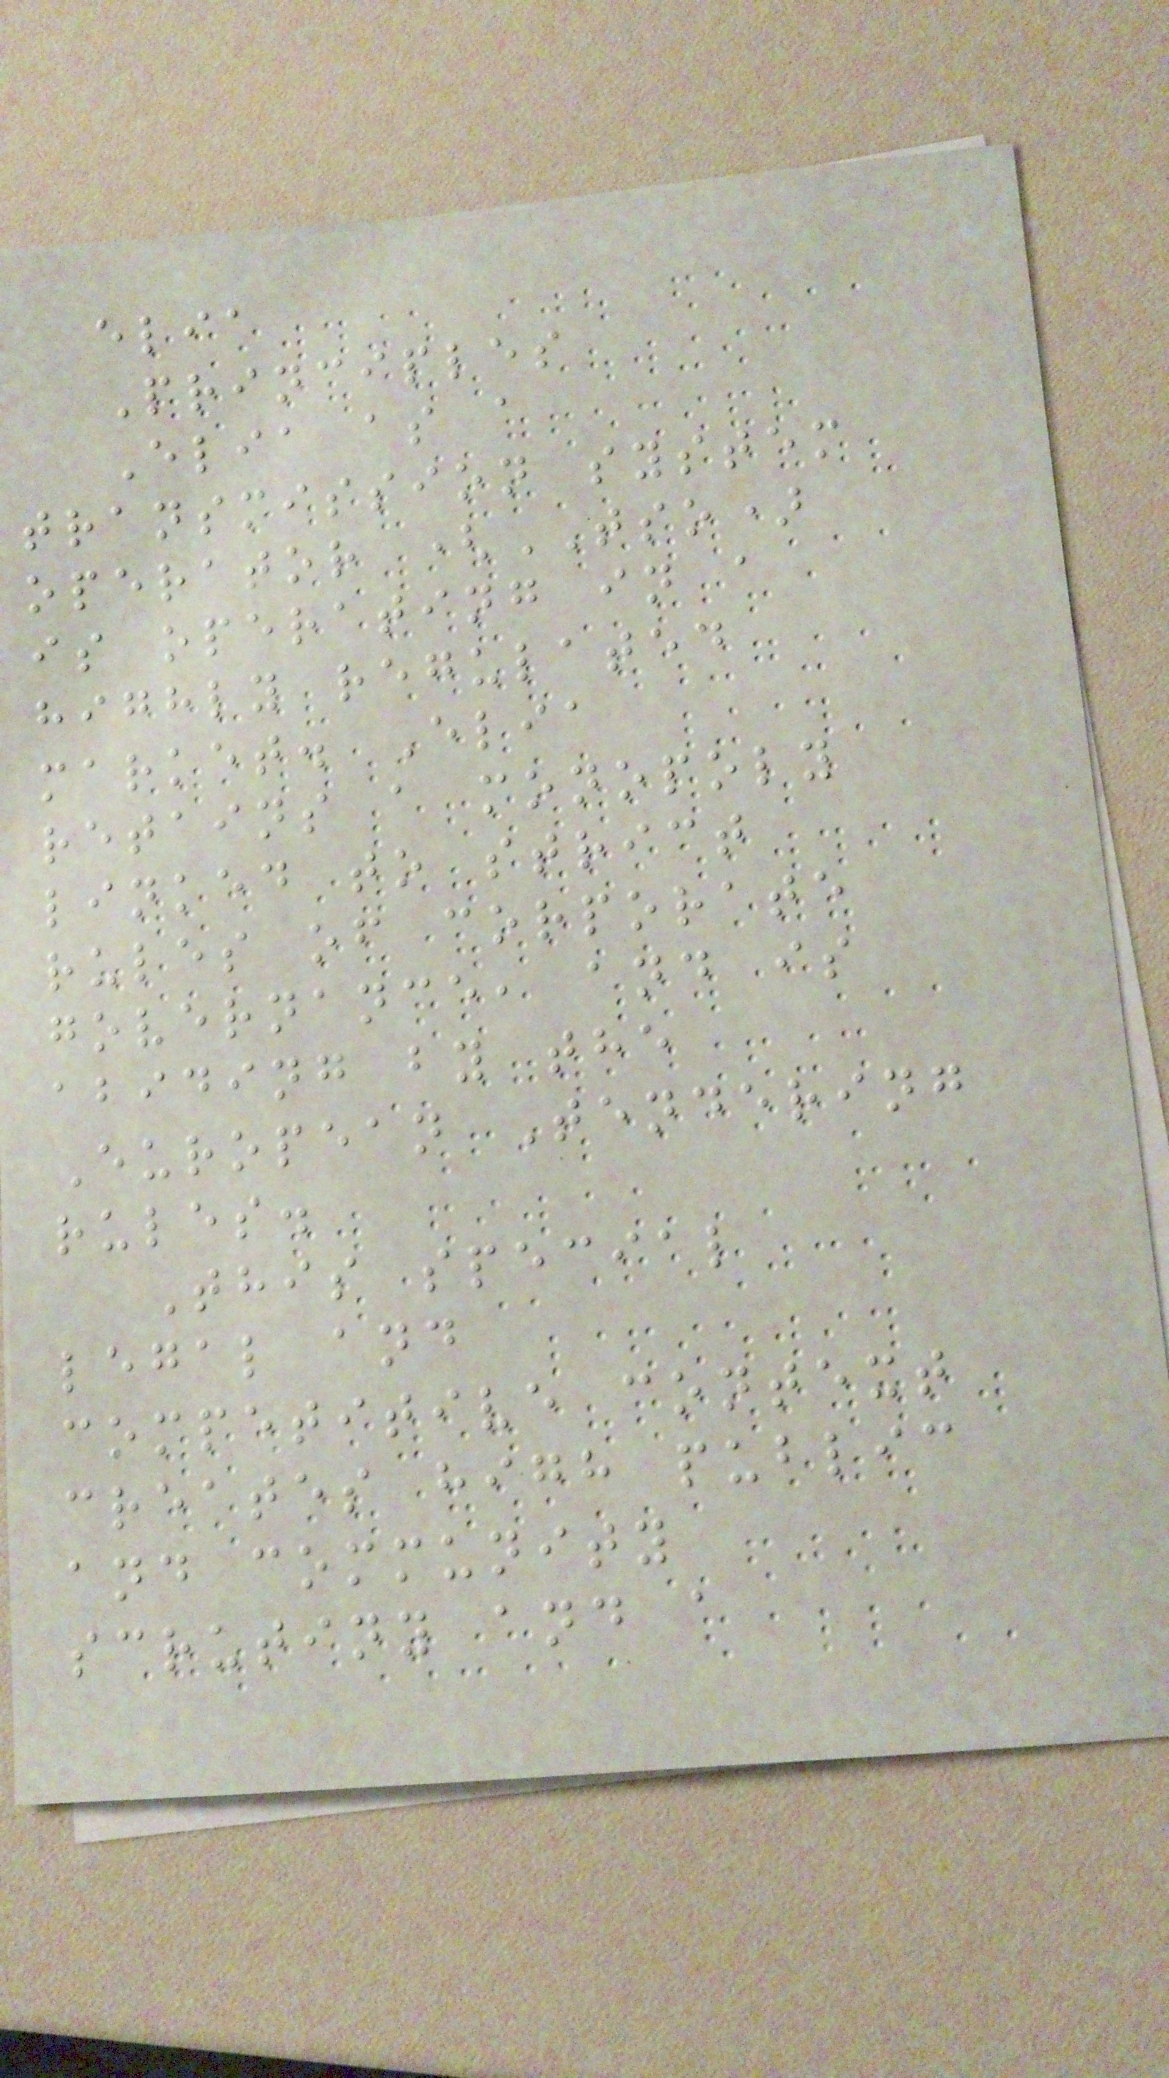elia
Principles
Elia as a
transmission system
operator (TSO)
is operating in a
highly regulated
market. Elia
retains a monopoly
linked to strict
rules of corporate
governance, and is
abiding by the
European Tendering
rules.
This special
legal and
competitive context
creates high public
and community
scrutiny and a
